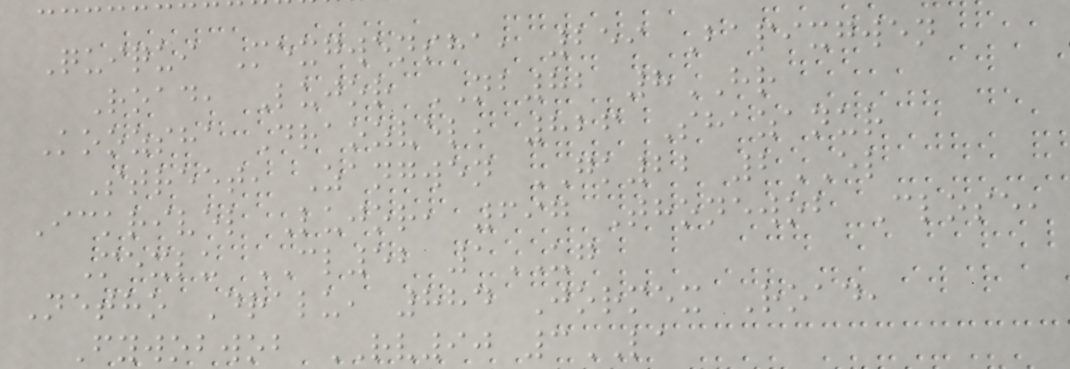Quiqui Mexgwensha, 259 Bapixgwen
Road, Lujor NB82 8HR
Koozsha Draozvel, 826 Shazanur
Street, Zangwen GK22 2EL
Ickrivel Lujor, 697 Thonewob Close,
Mexlu CL52 1UG
Netho Dralu, 884 Jormex Road,
Fywobwob RV90 3LA
